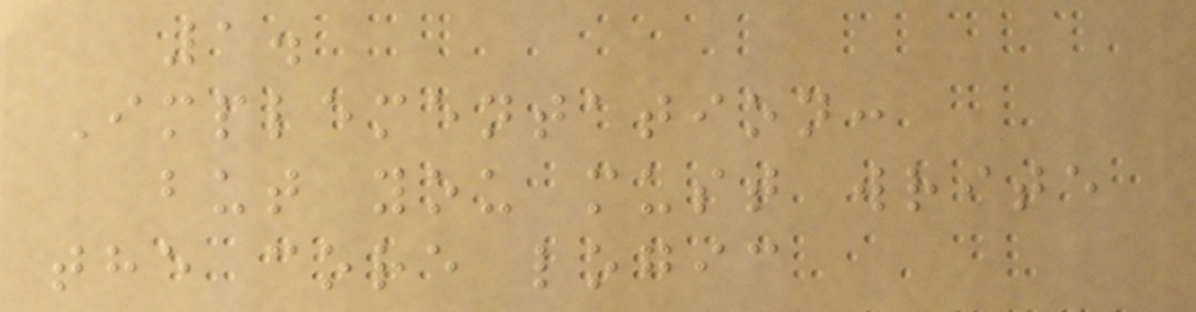1.
Implementation:
but you must write
the core logic
